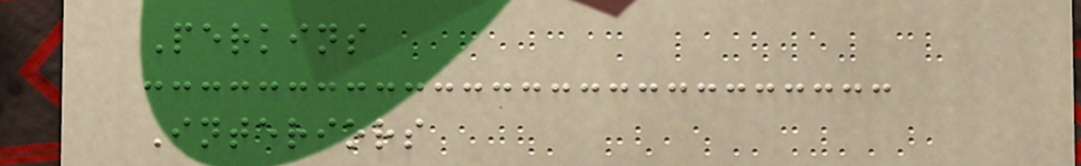Perkins
Interiors
